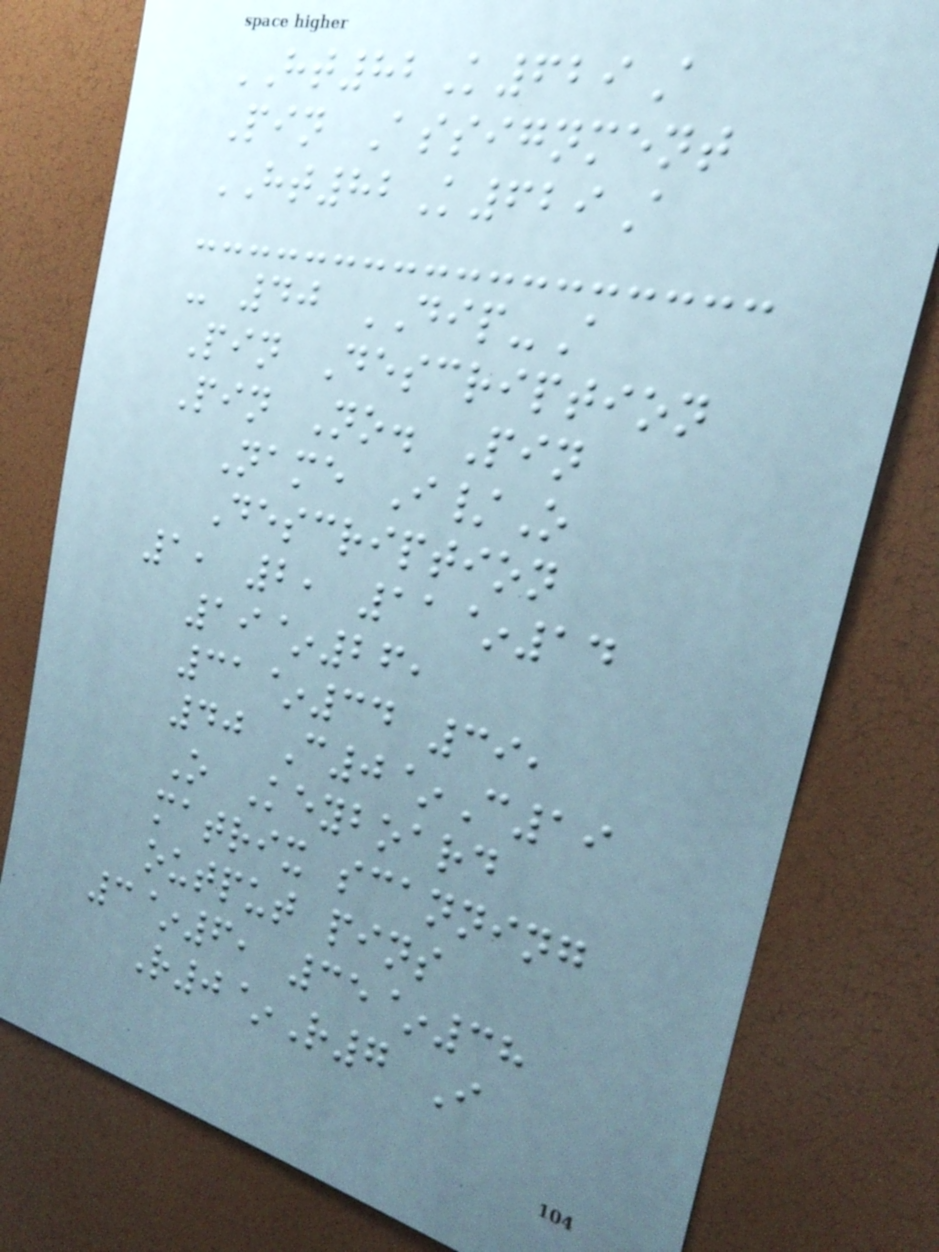HT82K629A
Pin Assignment
HT82K629A
- 40 DIP-A
Pin Description
Pin No. Pin
Name I/O
Description
1, 2, 11~14
19~26,
31~34 39,
40 C0~C19
O Keyboard
matrix scanning
output pins
3~6, 35~38
R0~R7 I
